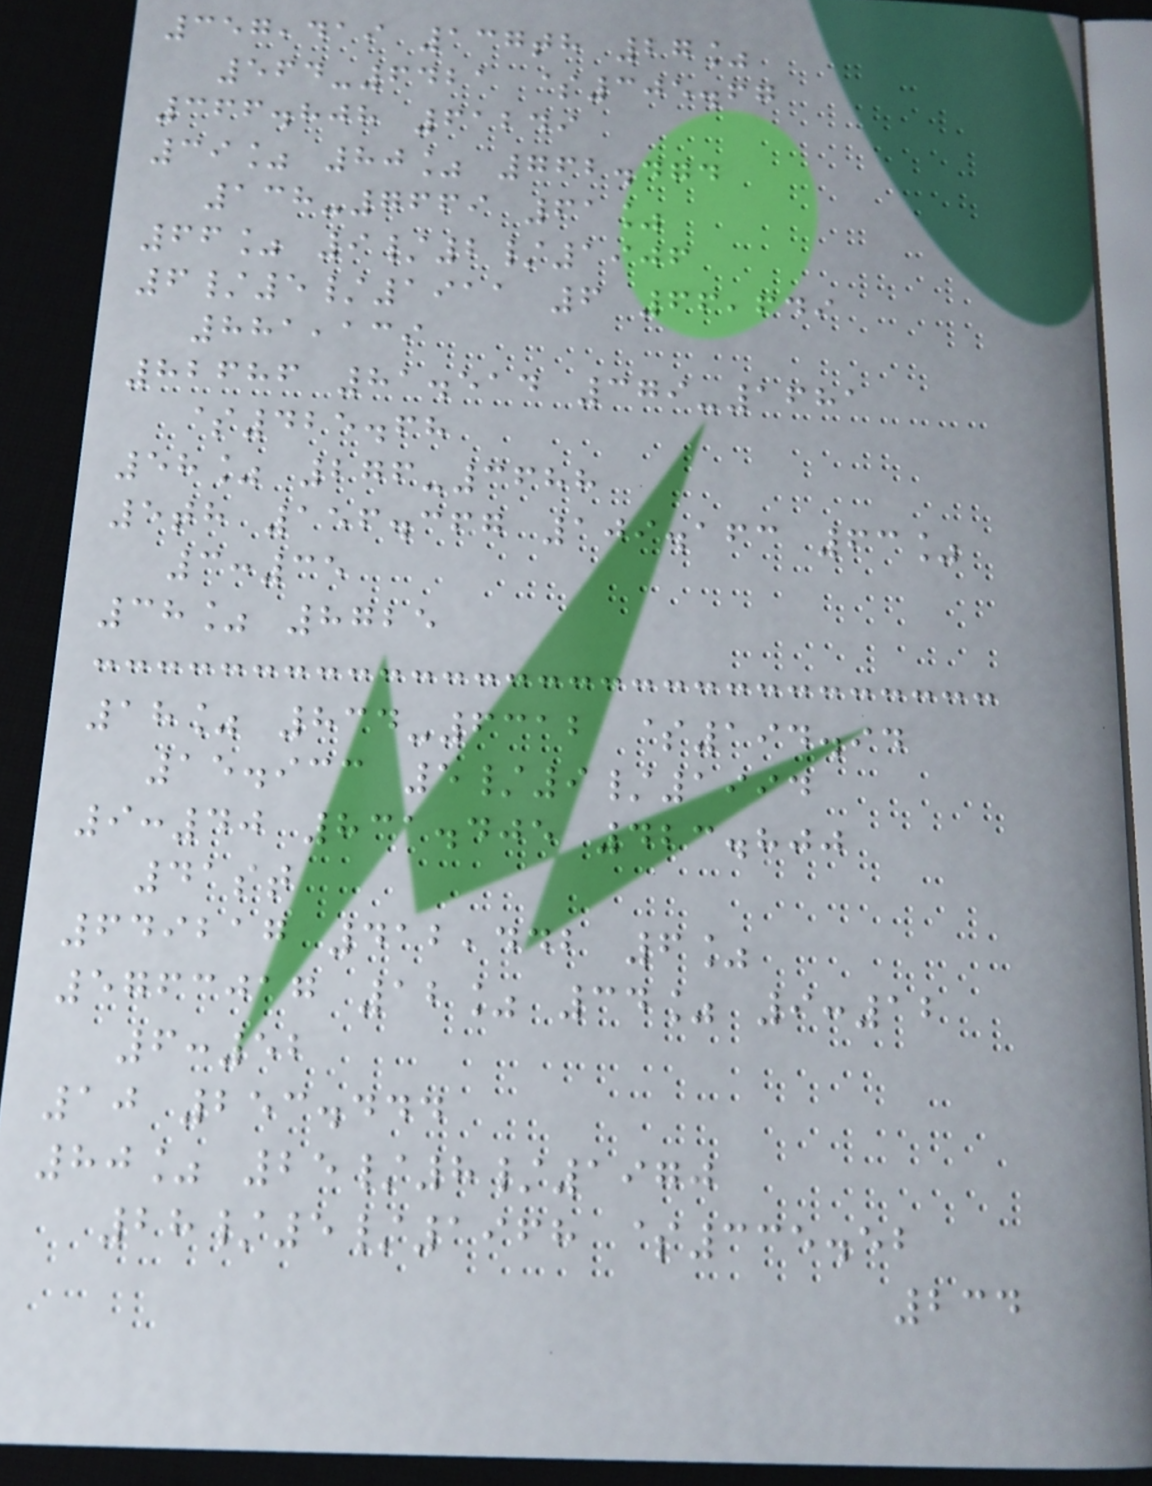357,419 137th 27%
564-6421 $305.67
366.808 61249
39% 80% 762.474
138-7669 61%
66% 9/2/1906
6/5/1911 6 66,649
881,139
82686 81.514 379-1681
$425.68
58% 276-3688
5th 156.367 109.163 63%
3:35
38% 8725
18% 834-6312 $194.94
15.933 5/9/1994
9:40 831.405 423.800
41st
649217 412,442 6%
5763017 12% 34% 9:12
6:52
10 253.444
80% 25/8/1970
28/5/1968 $335.52
234
